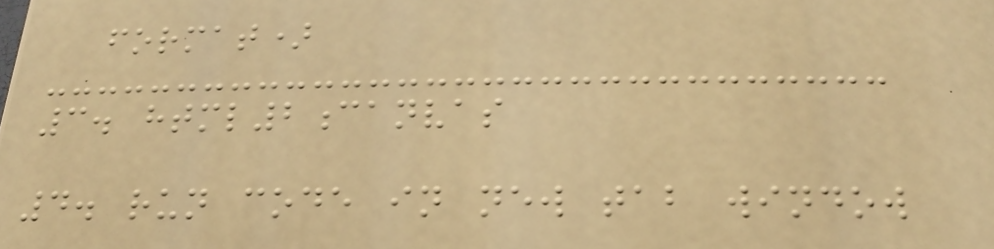format)
3. html2canvas
4. run code in new tab window
